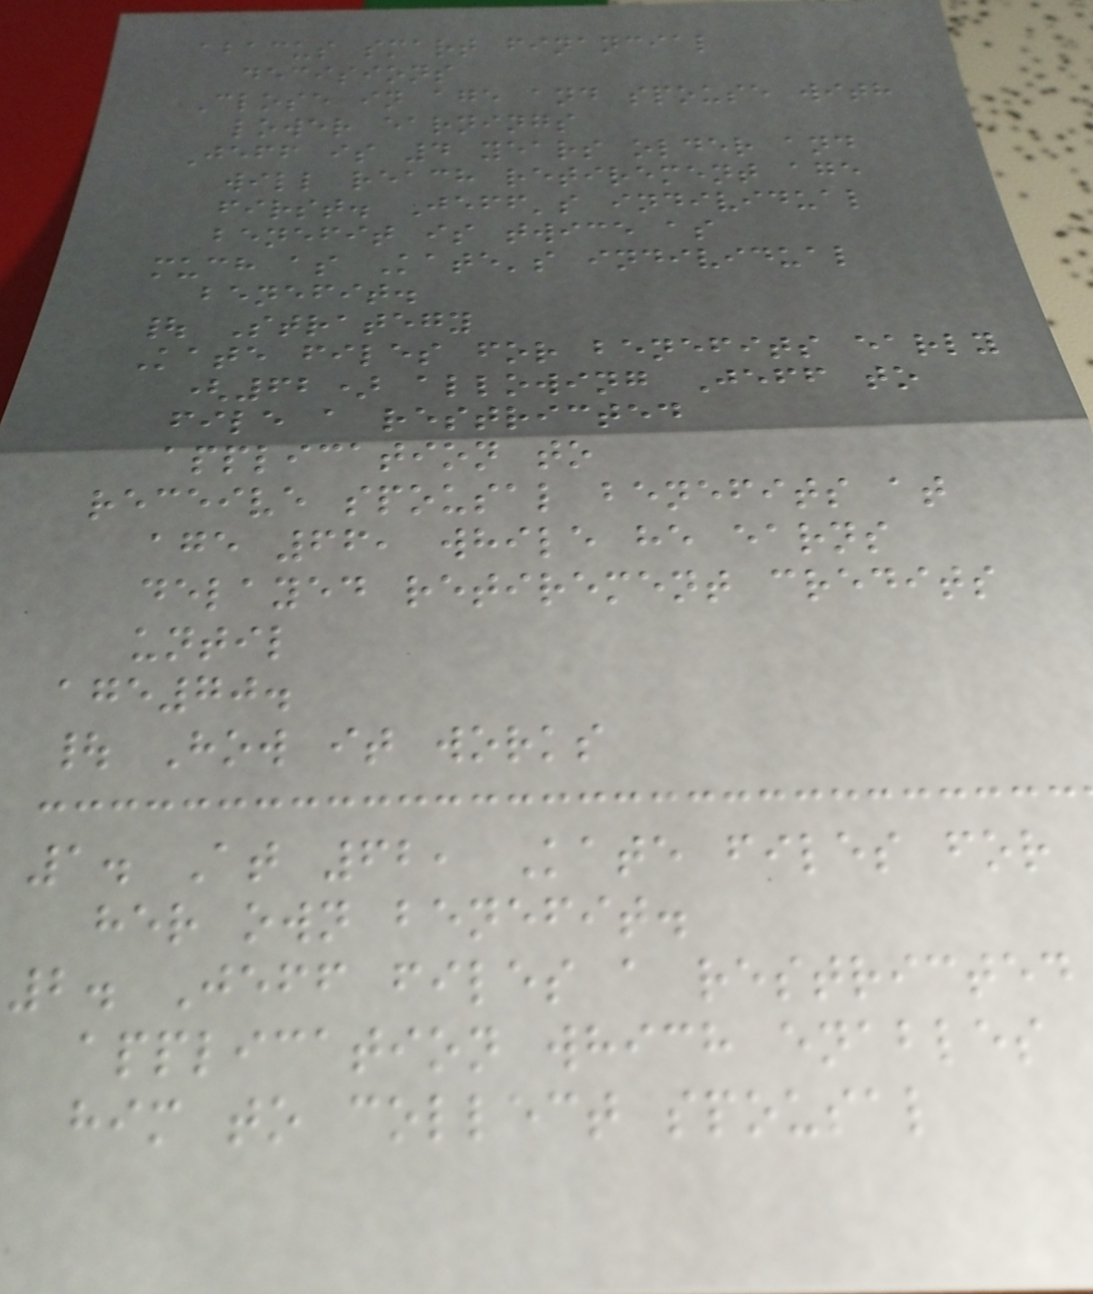abacus smart financial
decisions
Close in age and spouse with
lower earnings
Jeff is 4 years older and
will reach retirement age
first. Jeff's individual
benefit is twice as
much as Kate's individual
benefit.
| Strategy
Kate files for benefits early
(62) allowing Jeff to
file a restricted
application to
receive spousal benefits at
age 66, while he earns
delayed retirement credits
until
age70.
| How it works
1. At 62, Kate files for
her own benefit.
2. Jeff files a restricted
application which enables
him to collect spousal
